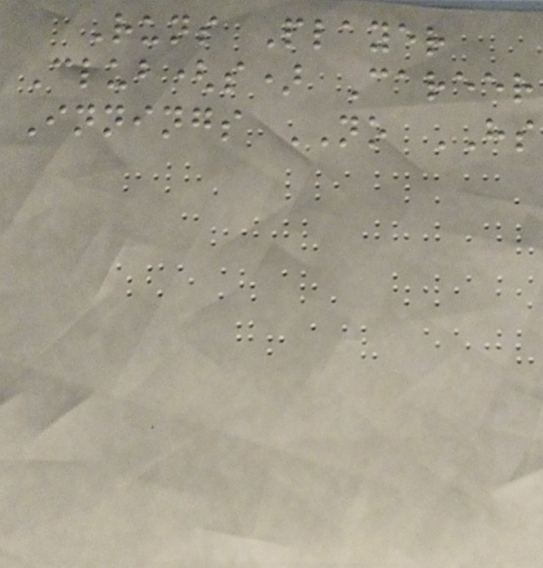Runs Player
Club(s) Career
Innings NO HS
